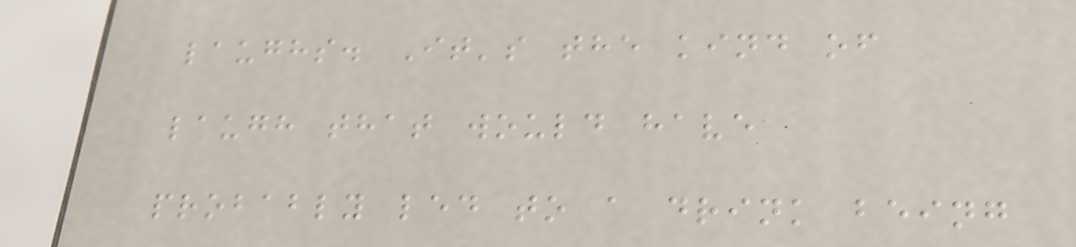laughs. It's the kind of
laugh that would have
probably led to a drink being
